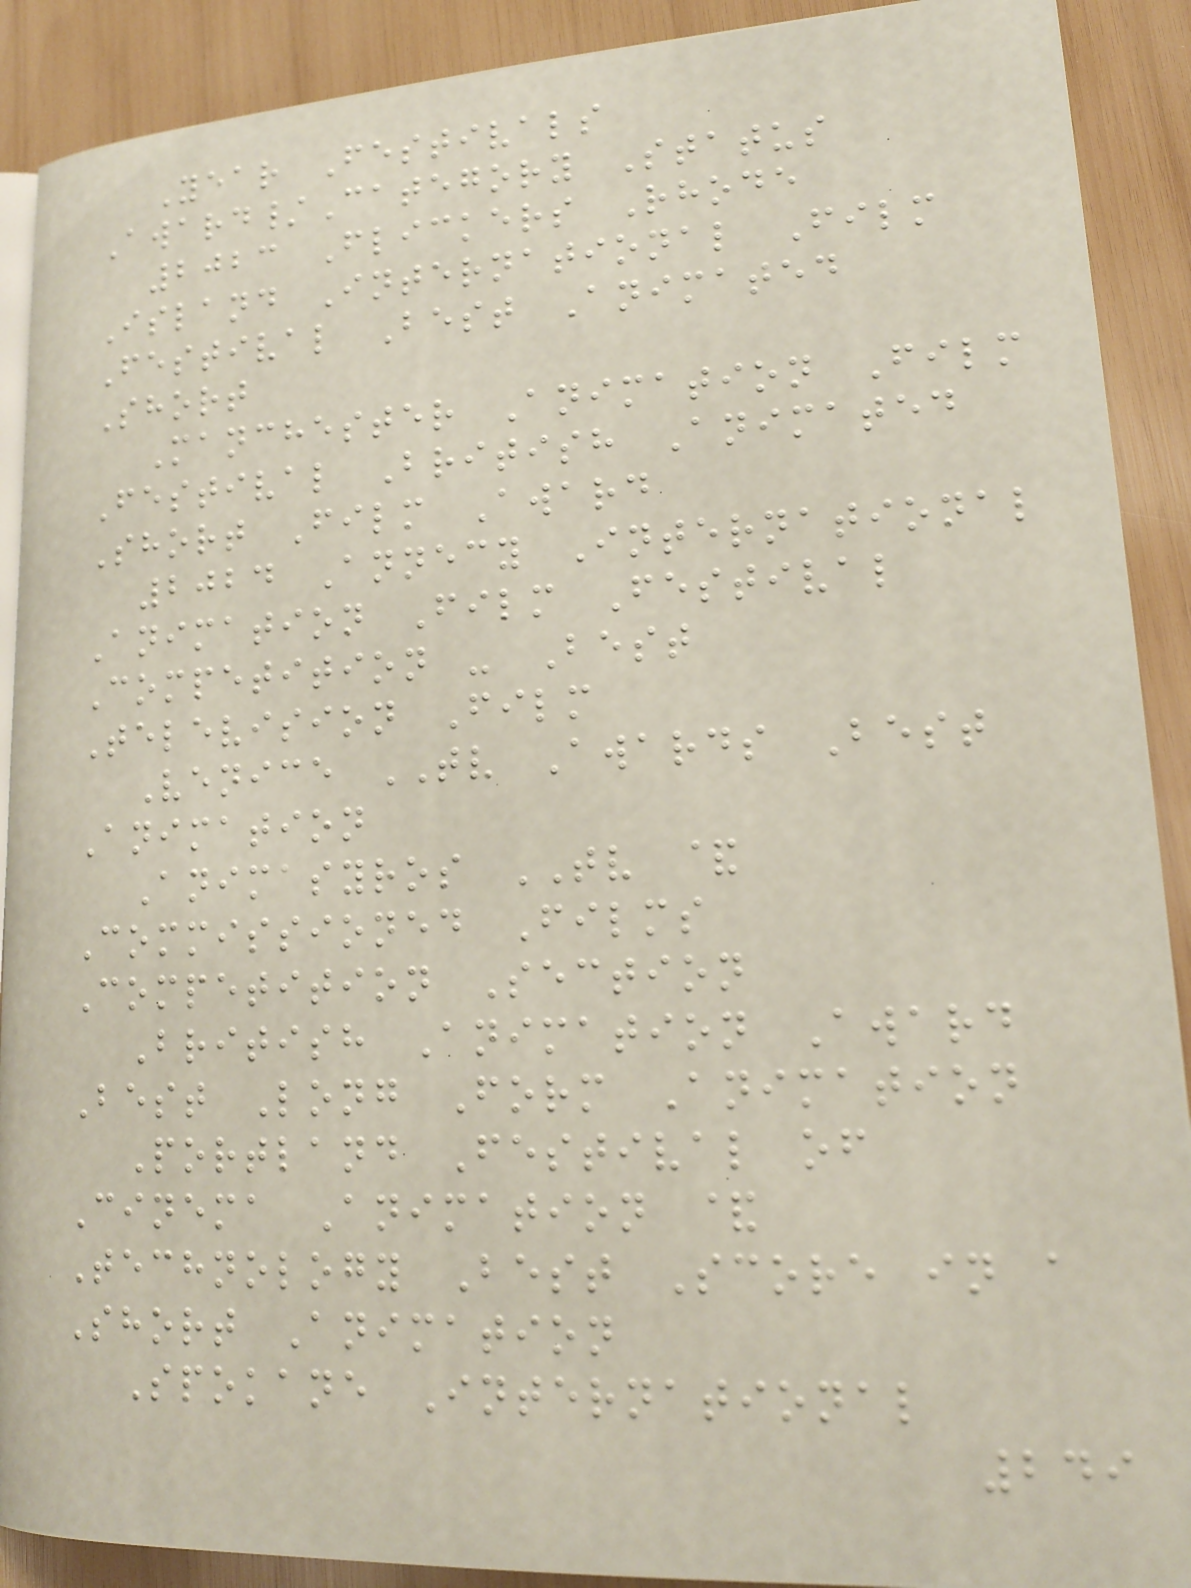Year Festivals
Award/Category Status
2023 Flickers Rhode
Island International Film
Festival Best Animated
Short
Manchester Animation Film
Festival British Animated
Short Film Award
2024 Annecy International
Animation Film Festival
Competition - Best
Television Film
Venice TV Awards Best
Animation
Animasyros TV &
Commissioned Films
Competition Section
British Animation Award
Best Long Form Animation
Portland Festival of
Cinema Animation &
Technology Best Score in a
Short Animation
Spokane International
249
